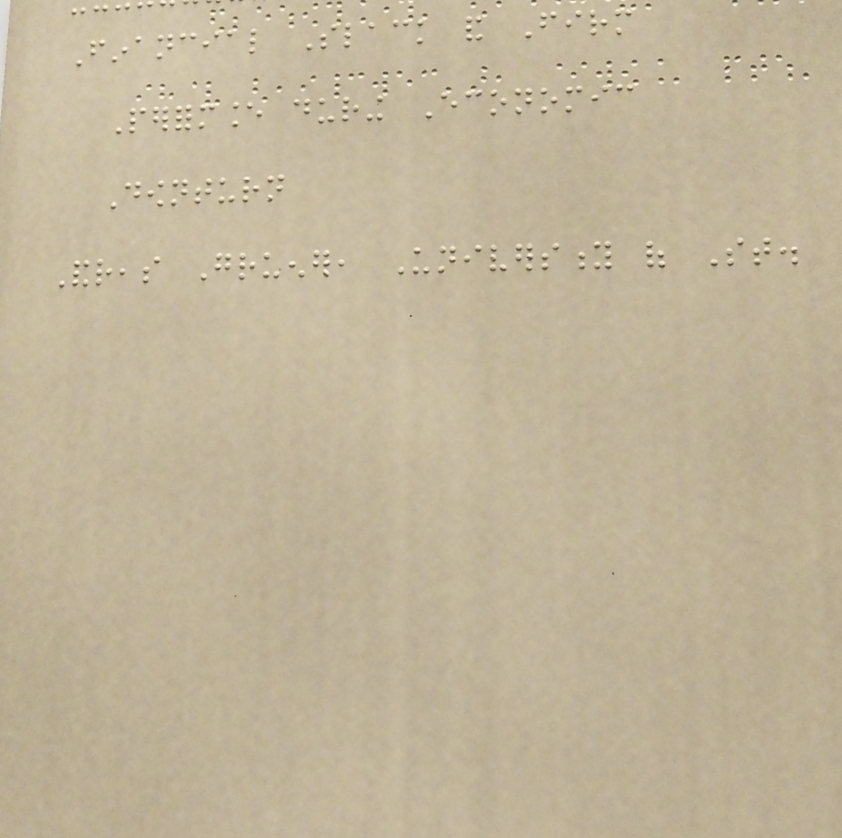Financial Slack and Firm
Performance during Economic
Downturn
Andreas Gruener, University of St.
